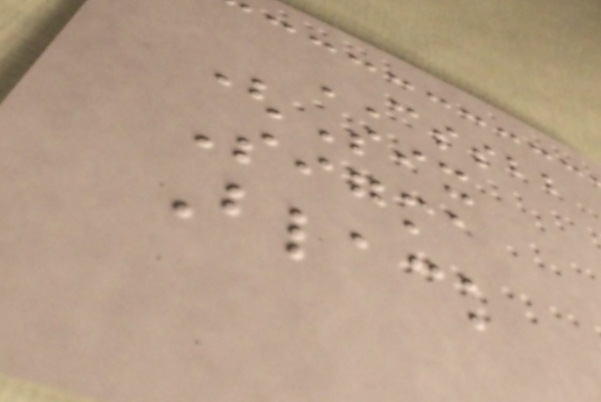CSSBB
(Six
Sigma
Black
